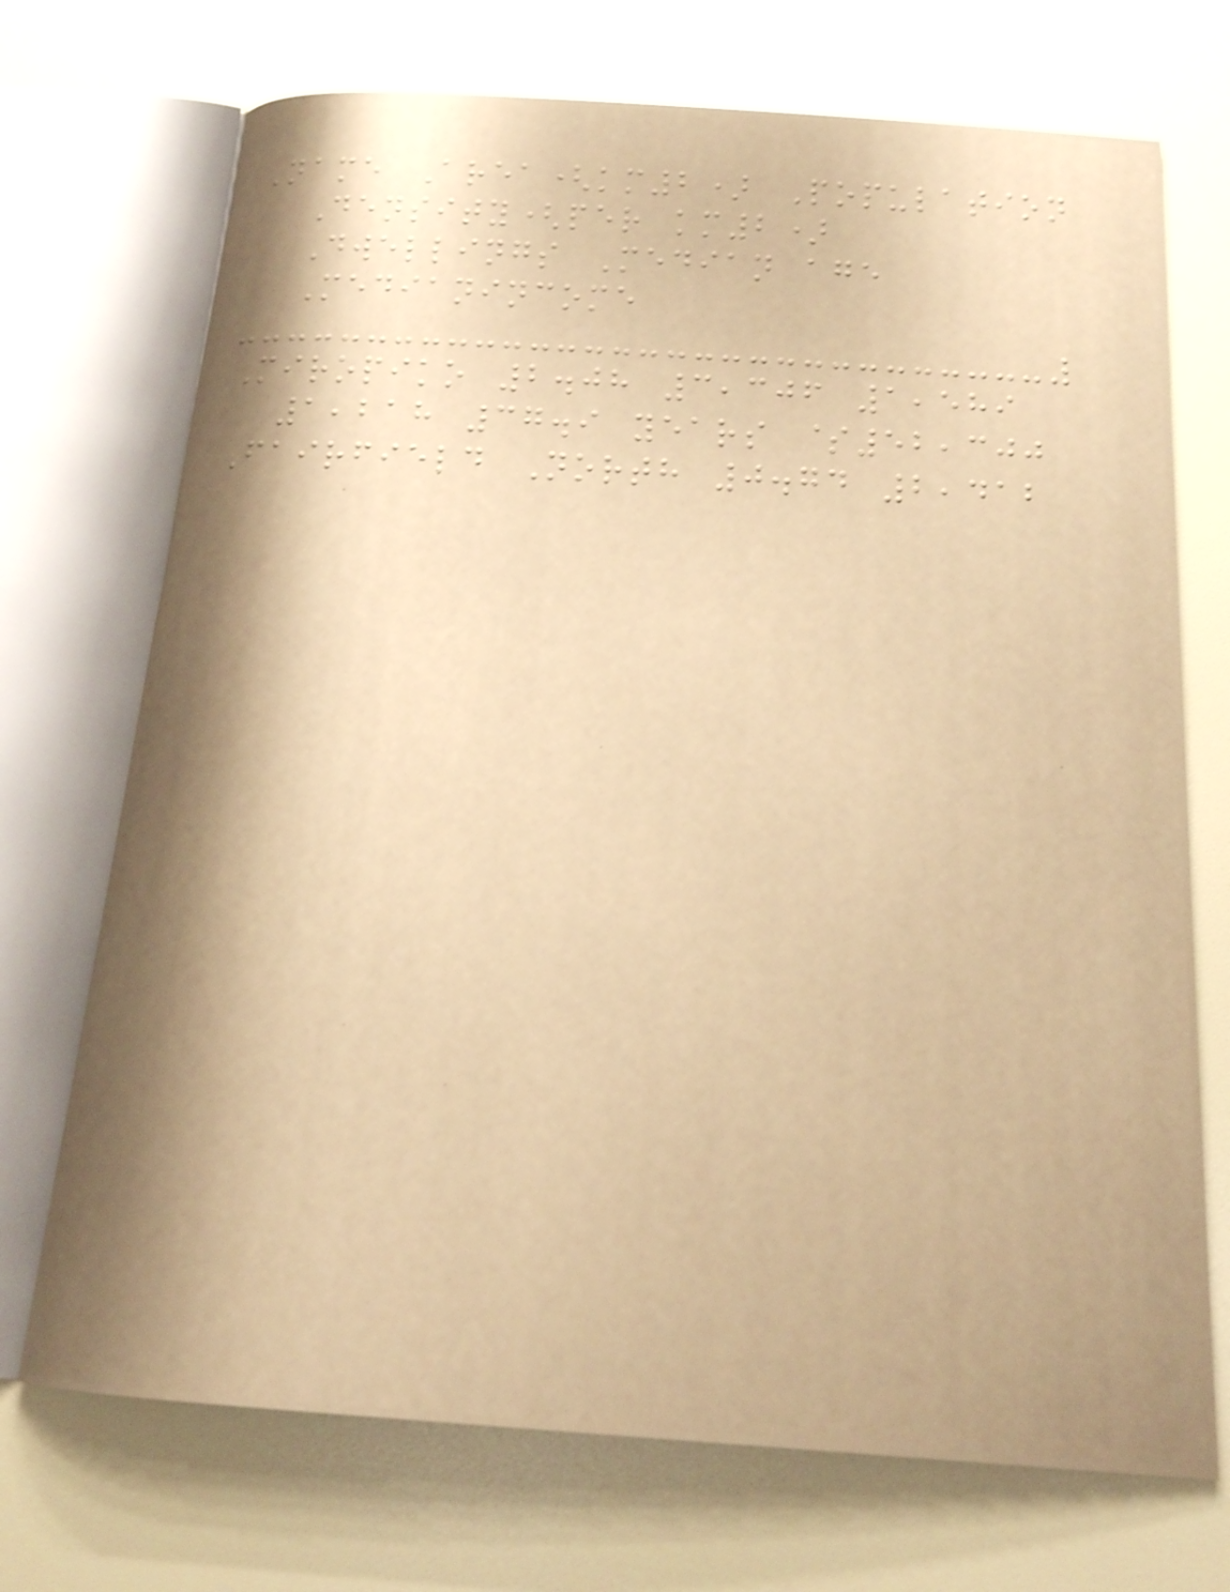Name Area(km2) Population
Density(per km2)
Dwellings Median age
Medianincome
Miropiko 2.08 3,306 1,589
1,218 37.9 years $52,300
Fairfield North 0.74 2,412
